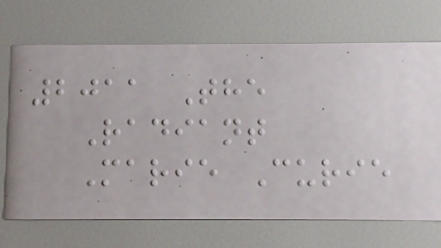2011 The
Radiant
Marie Curie
